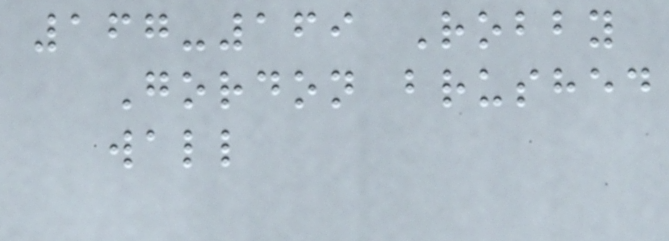167-169 Robby
Gordon brushed
wall
